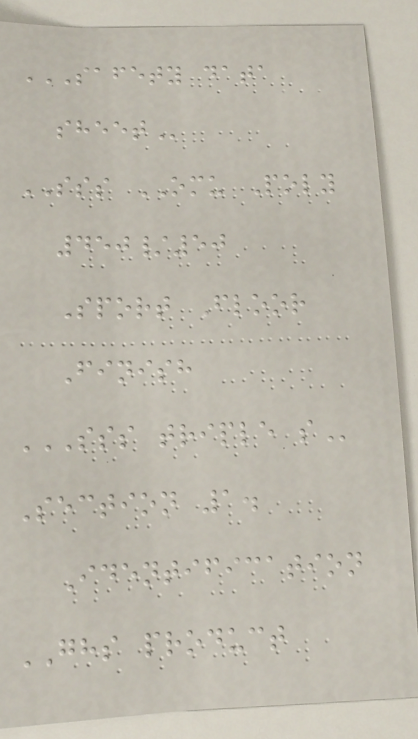SAFETY DATA
SHEET
SSS OMU Poly
450/50
Sport Floor
Finish
SSS TRIPLE S
Section 1.
Identification
GHS product
